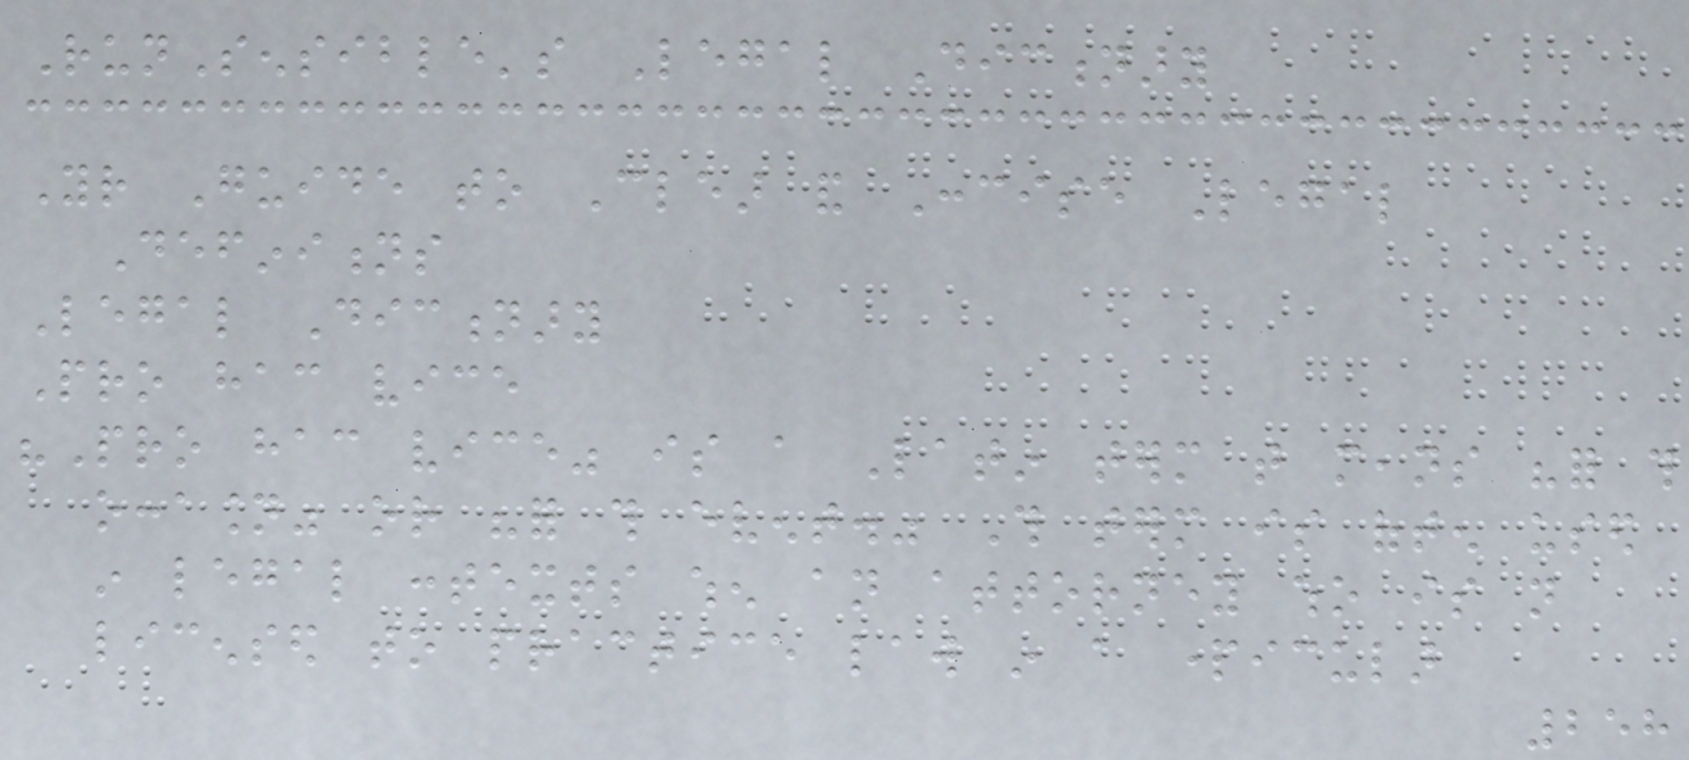RunSensible's Legal Dictionary
Your Guide to Clear and Concise Legal
Definitions
Legal Dictionary
Pro hac vice
"Pro hac vice" is a Latin term that means "for this
occasion" or "for this event." This term is often used
in legal contexts when an attorney who is not
licensed to practice law in a particular
258
